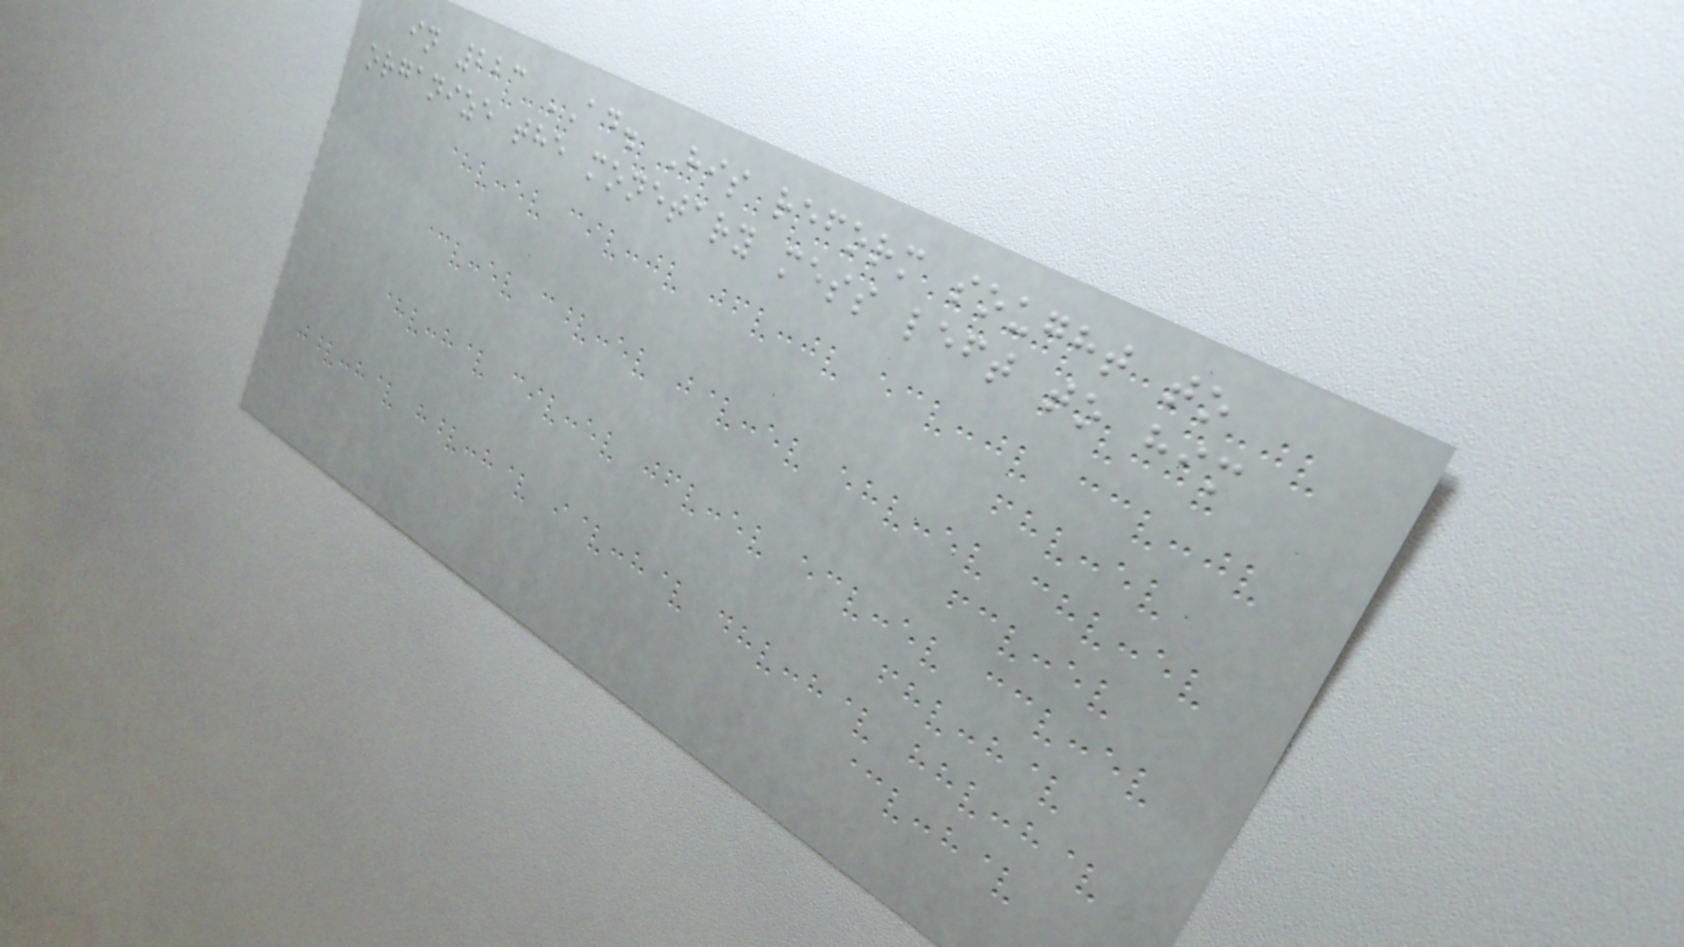in 223 AD. His reform sought to
organize the monetary mess left to him
